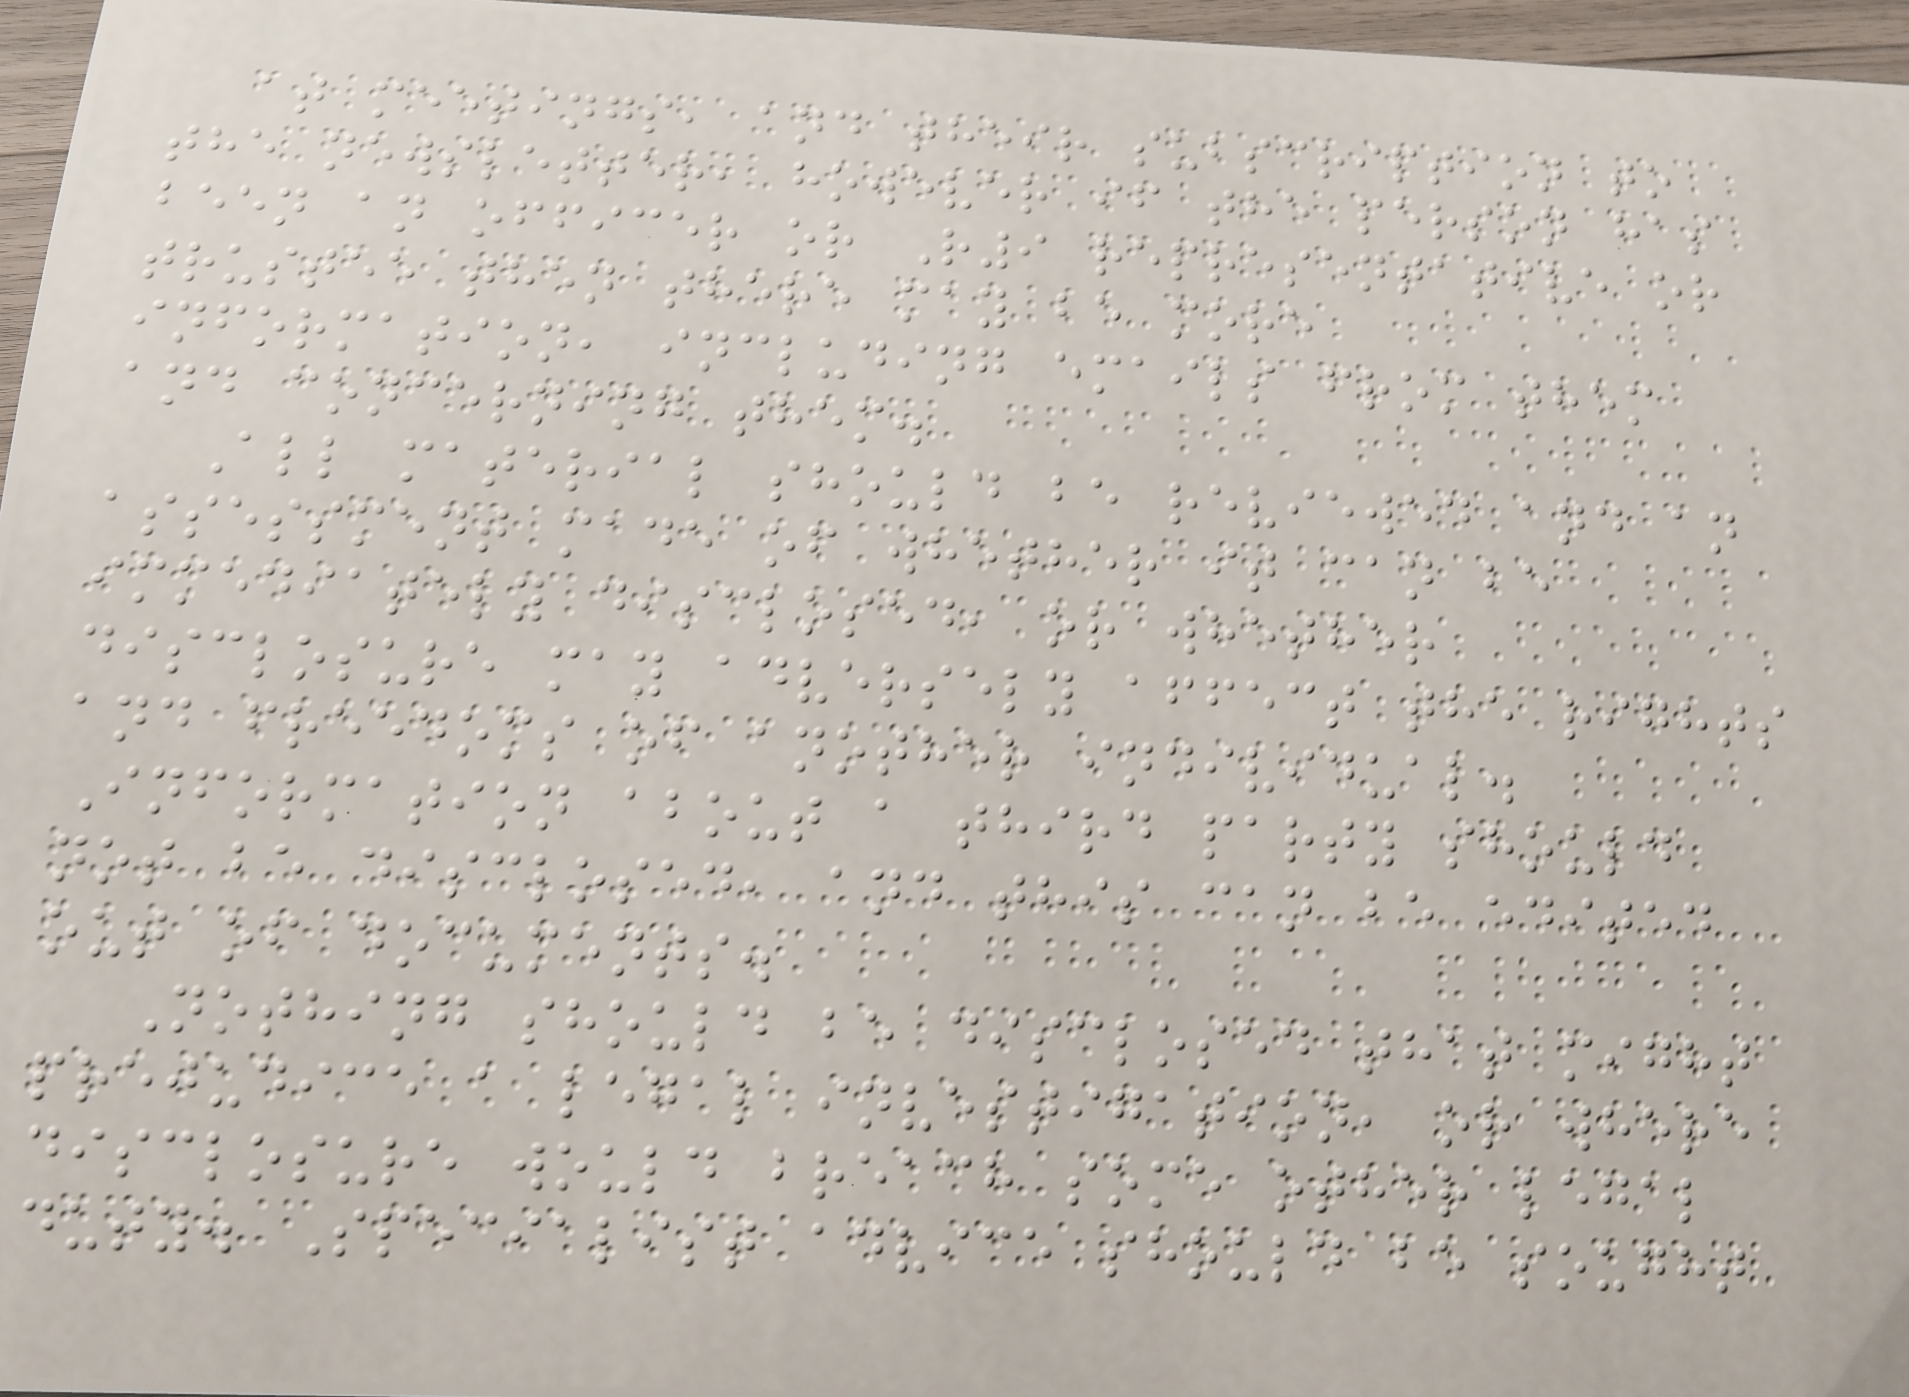at meetings, and their subscription to
the newsletter, however if the person has
been an officer or R9 representative or
trustee then there may be more
information, including emails from them
and concerning them.
All material should be reviewed and an
assessment made of whether it can be
immediately disclosed, or whether
disclosure may adversely affect the rights
and freedoms of another individual.
Information about a third party should
not be disclosed, and this can be edited
out of documents.
Nothing should be disclosed that might
prejudice a legal investigation, or where
disclosure would breach some other legal
duty. Specialist advice should be sought
